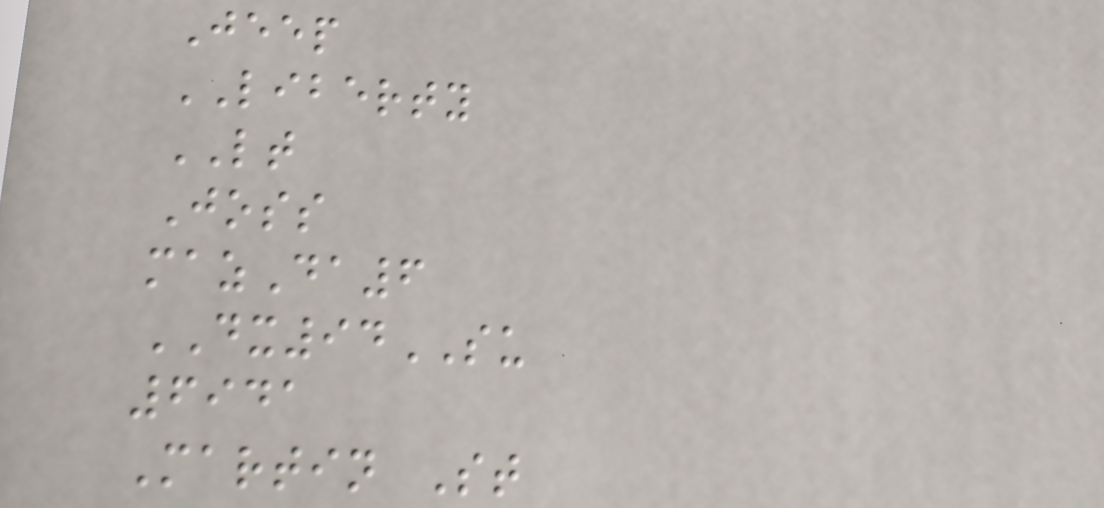Jeep
LIBERTY
LT
Joss
mazDa6
DX94SU
6941
Martin St
